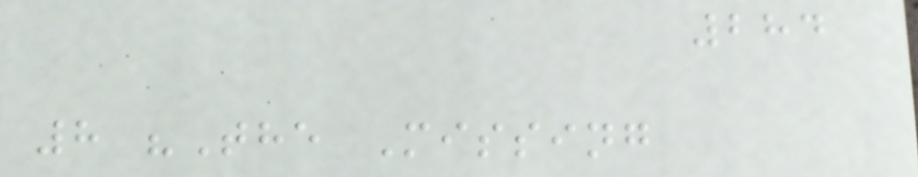284
8 "The Missing
